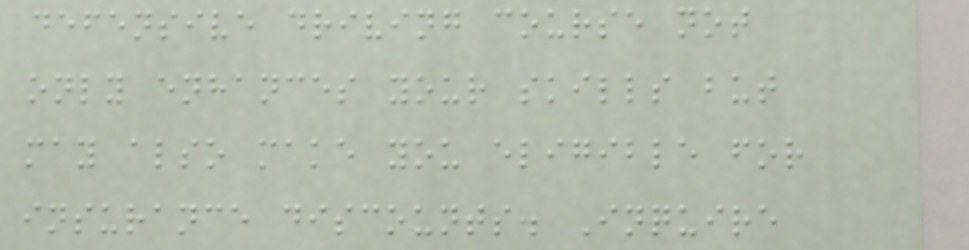defensive driving course not
only enhances your skills but
may also make you eligible for
insurance discounts. Inquire
